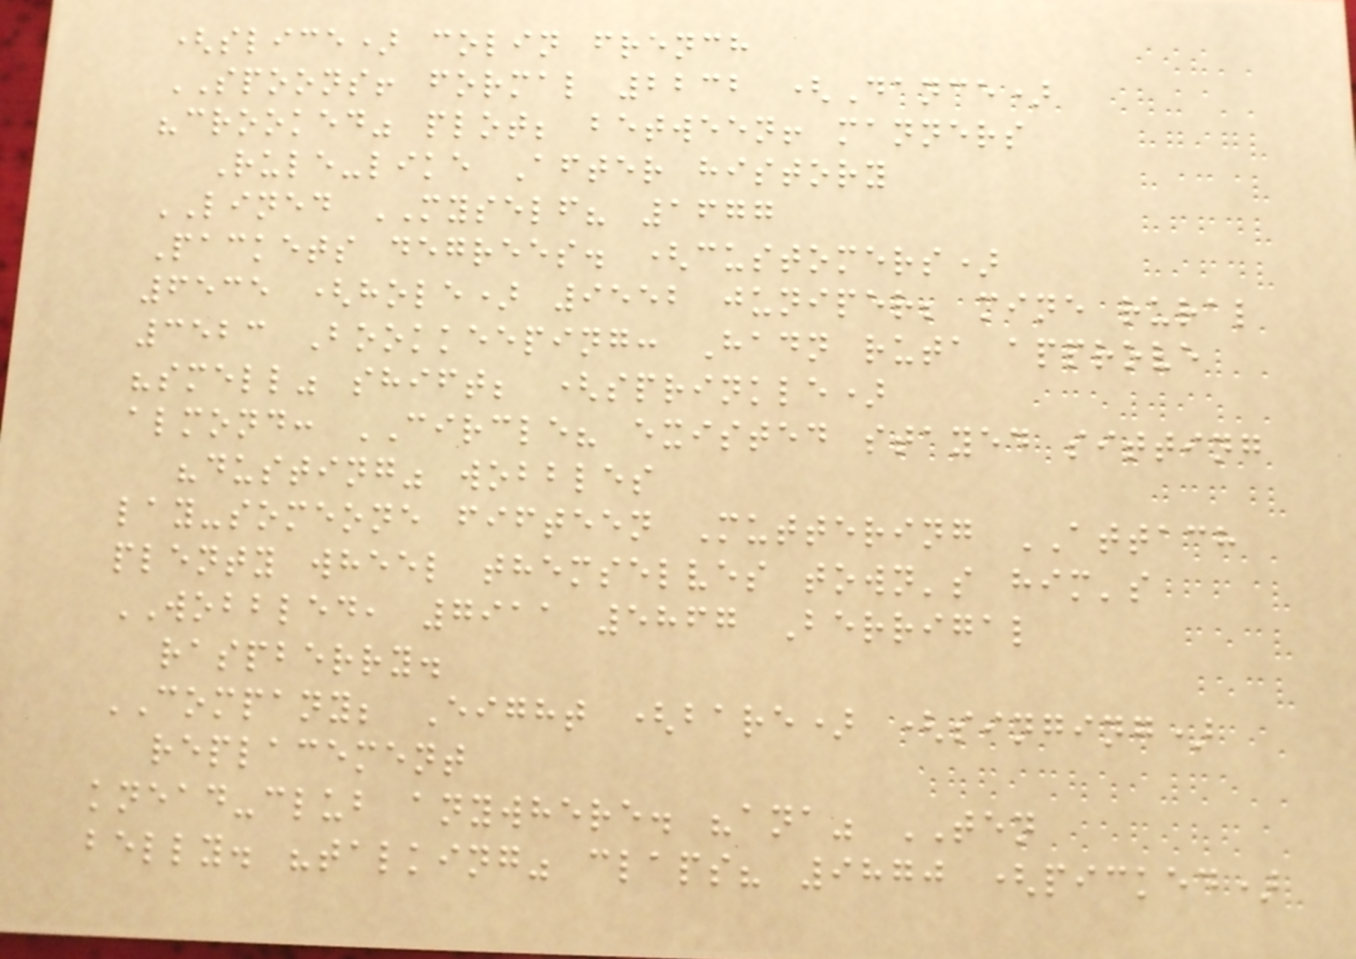(slice) colin french
SPOONS! formal 2232 (Dance)
"crooked" plot; between! manners
Rule-like After history
LINED MYSELF? 1677
Packets degrees. (customers)
6535 (hole) 9552 juniper; mine rural
3523 Bookkeeping: Hadn ruta approve
"smell" shift; (sprinkle)
almond: CIRCLE? existed stayed sitting
"dusting" wobbles
lay-someone fifteen Muttering ATTACH
plenty wheel themselves town's him's
WOBBLED, 7911 5867 Berrigal
raspberry.
COMPANY; Eight (bare) (singing)
replacement
knead-club anywhere. "ana" TEN
belly. "talking" claps? 9870 (picked)
